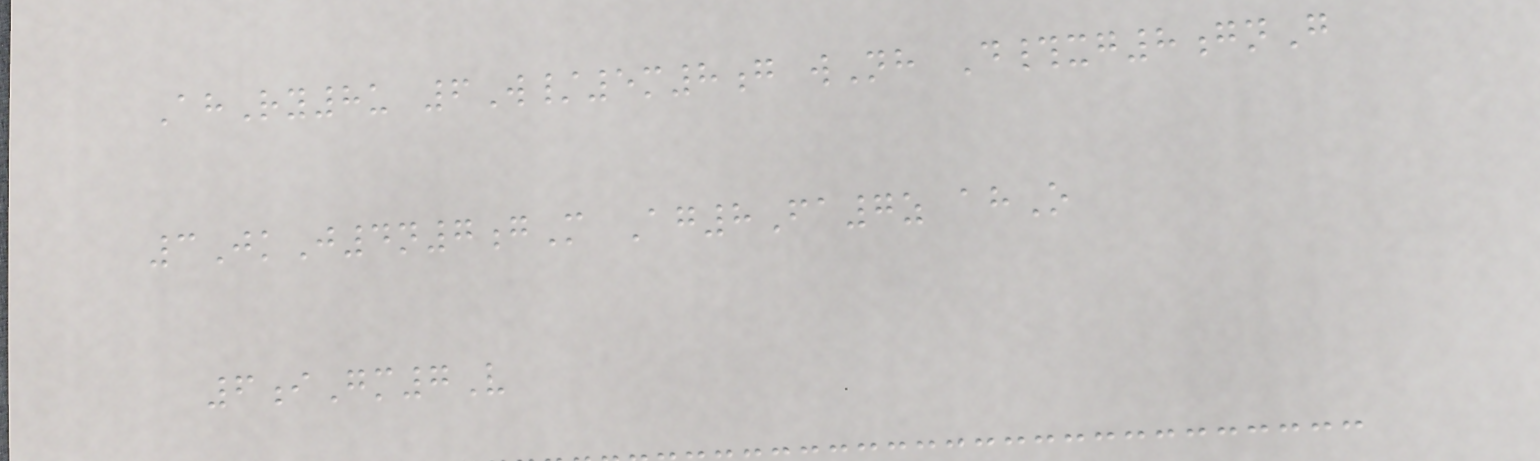AhRy8u 6W/5m8g wNh D#xg8gnG
3JkJ4n7gM Ag8Fa7z ahO
6iGm7V
